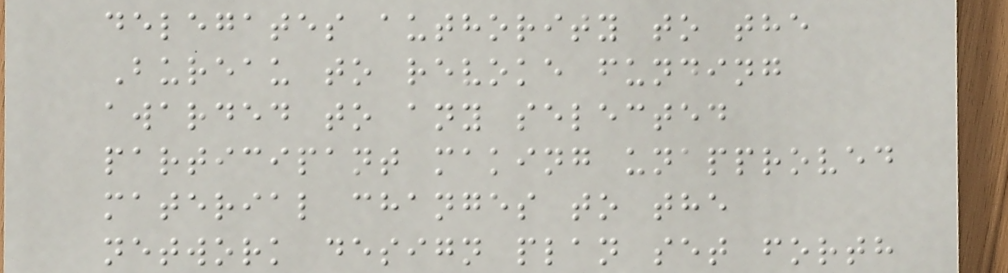delegates authority to the
Bureau to revoke funding
awarded to any selected
participant making unapproved
material changes to the
network design plan set forth
